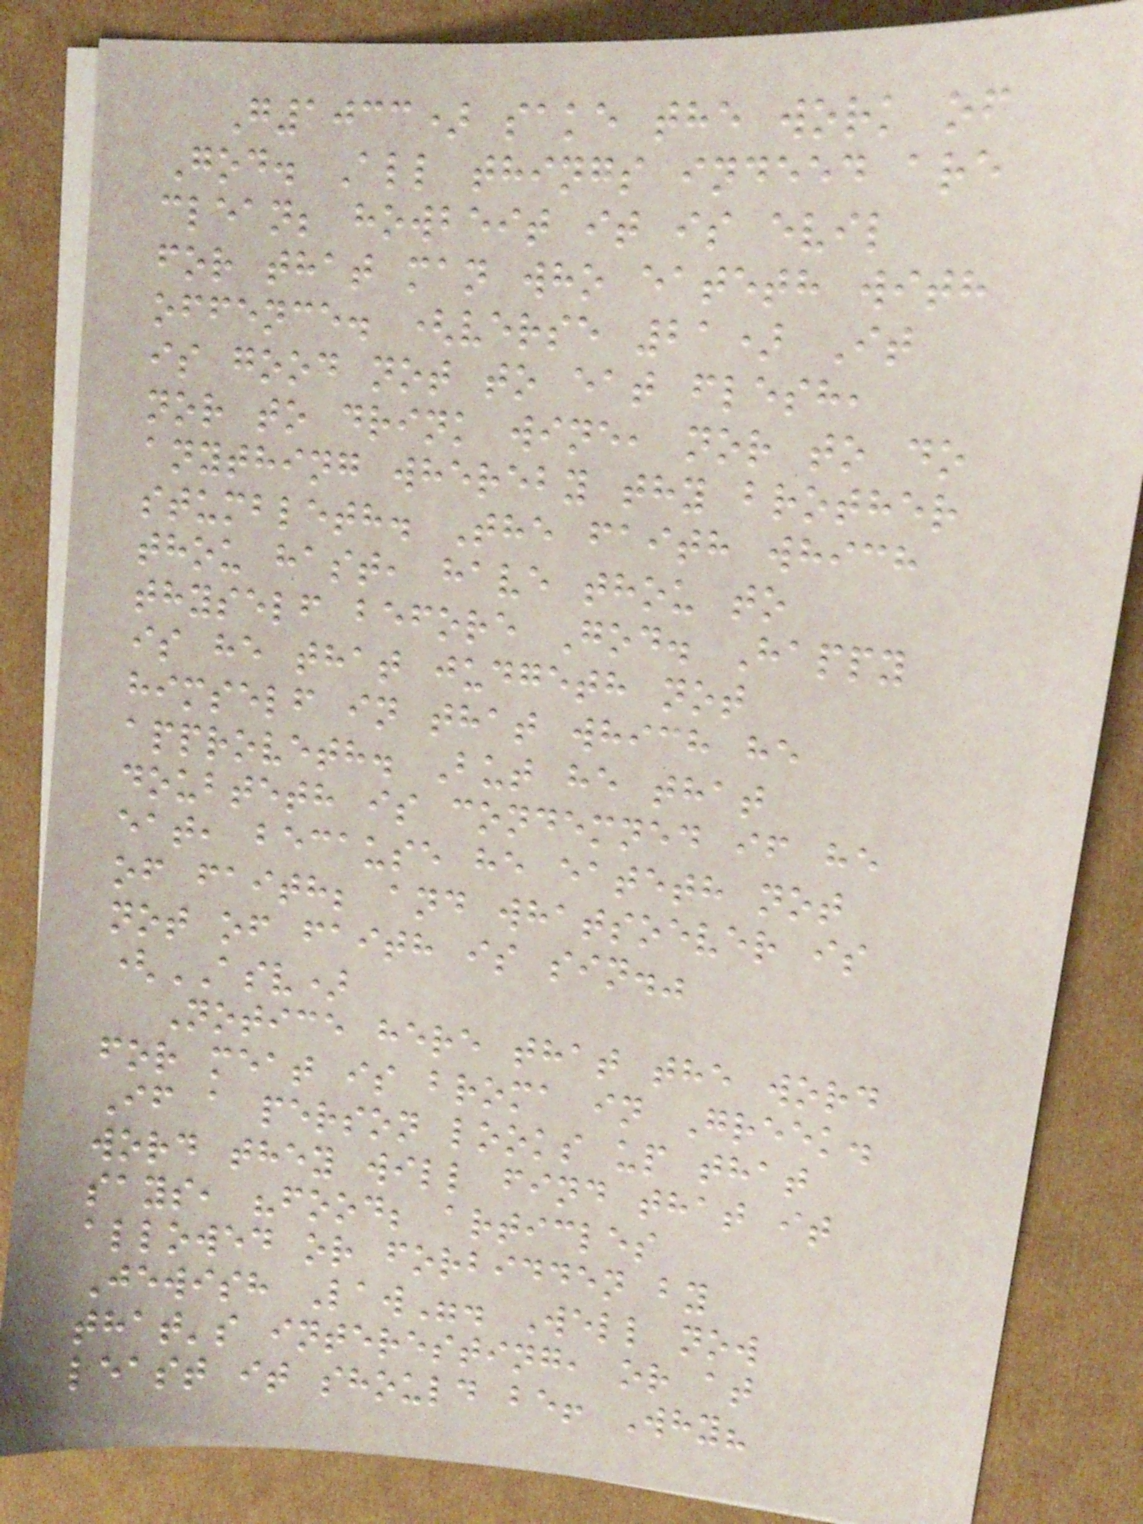G1033) sake the work of
God. All things indeed are
clean; howbeit it is evil
for that man who eateth with
offence. (verse 21) It
is good not to eat flesh,
nor to drink wine, nor to do
anything whereby thy brother
stumbleth. The faith which
thou hast, have thou to
thyself before God. Happy
is he that judgeth not
himself in that which he
approveth. But he that
doubteth is condemned if he
eat, because he eateth not
of faith; and whatsoever is
not of faith is sin."
(ASV)
Notice here that the word
for meat is broma in Greek.
If a person looks up that
word they will find that it
says, "food; articles
allowed or forbidden by
Jewish Law". Well now
that's interesting, or at
least it should be! Why?
